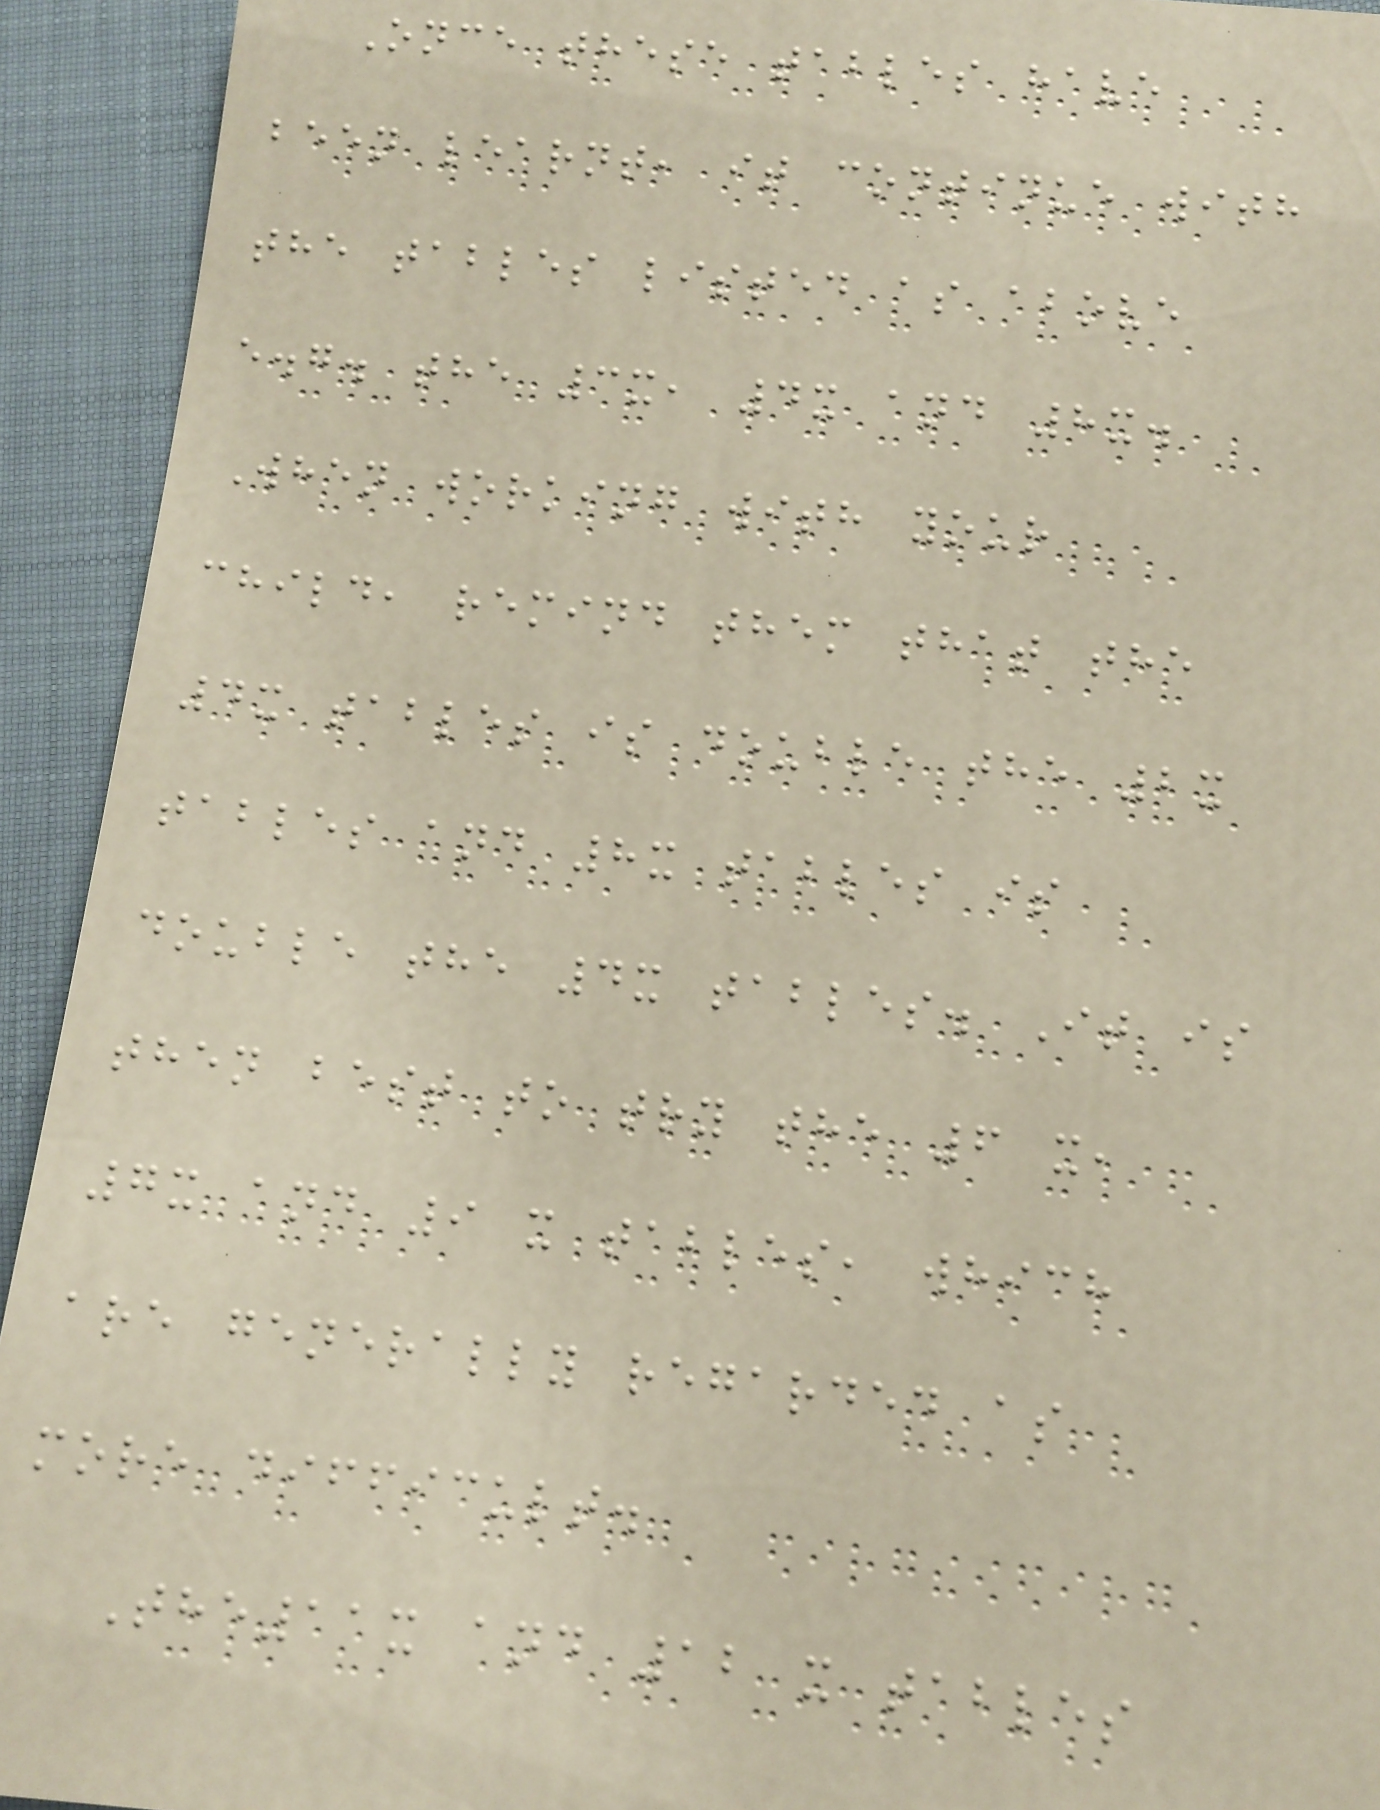Once these tables have
been learnt, it continue with
the tables listed as above
e.g. the 3x, 4x and 8x.
When working with your
child, remind them that the
4x tables is double the 2x
tables and 8x tables is
double the 4x tables. It is
then best to try the 6 x,
7x and 9 x tables, which
are generally regarded as
more difficult.
The11x and 12 x tables
